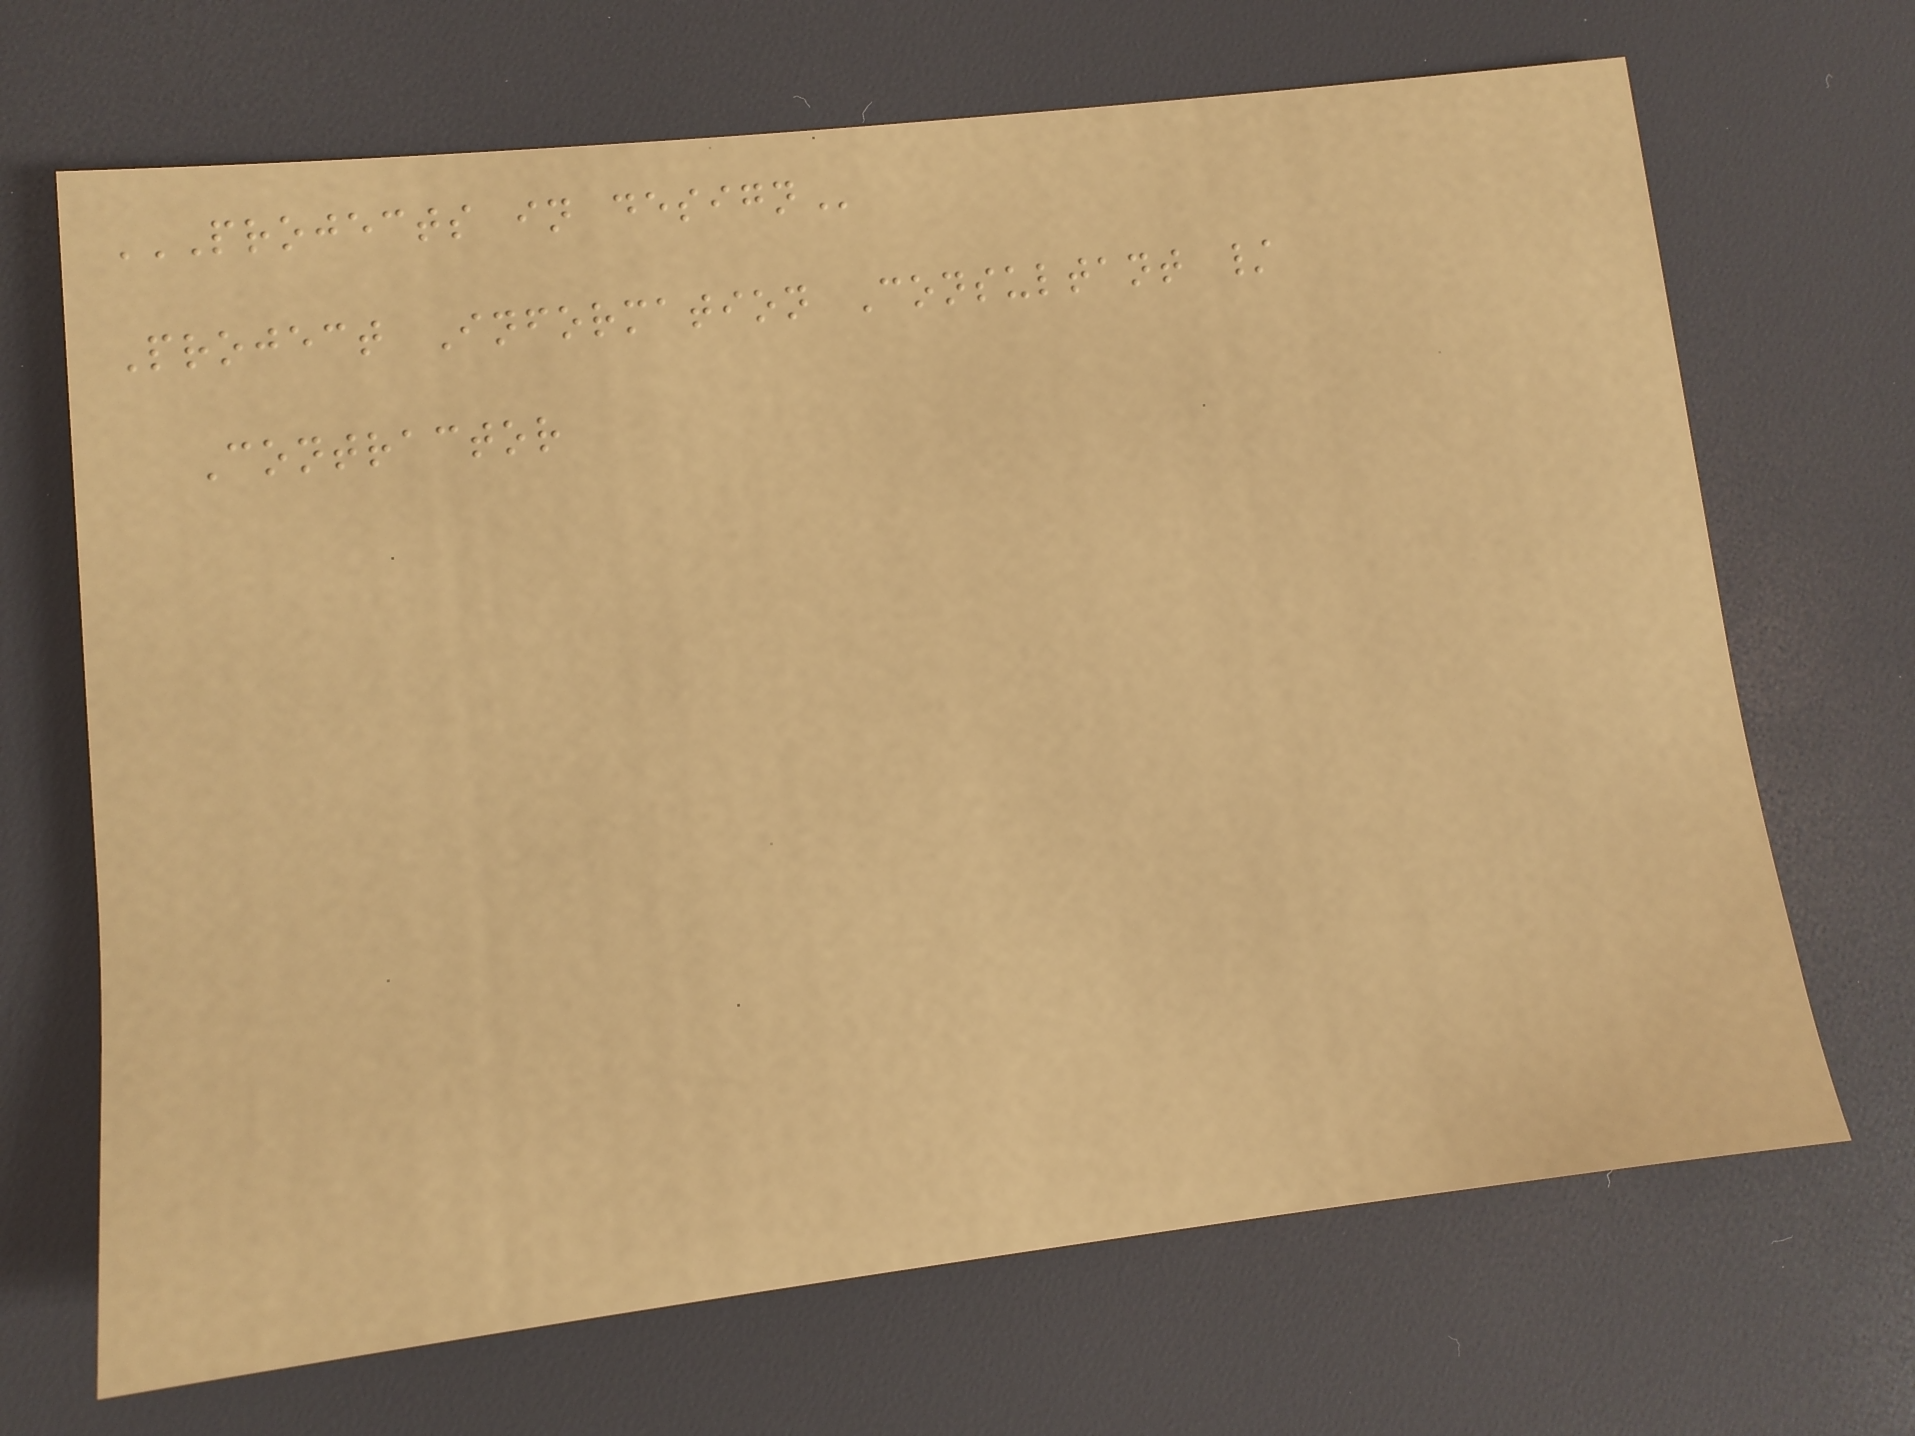PROJECTS IN DESIGN
Project Information Consultant /
Contractor
